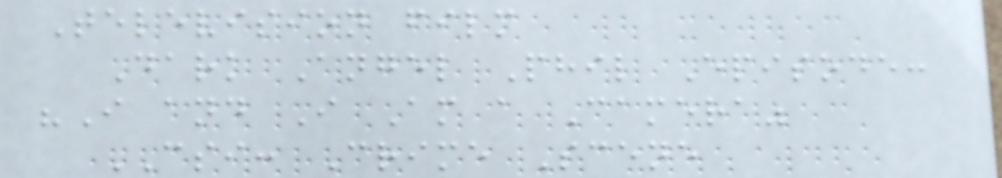Television film
Dark Angel Phil Episode:
"I and I Am a Camera"
CSI: Crime Scene
